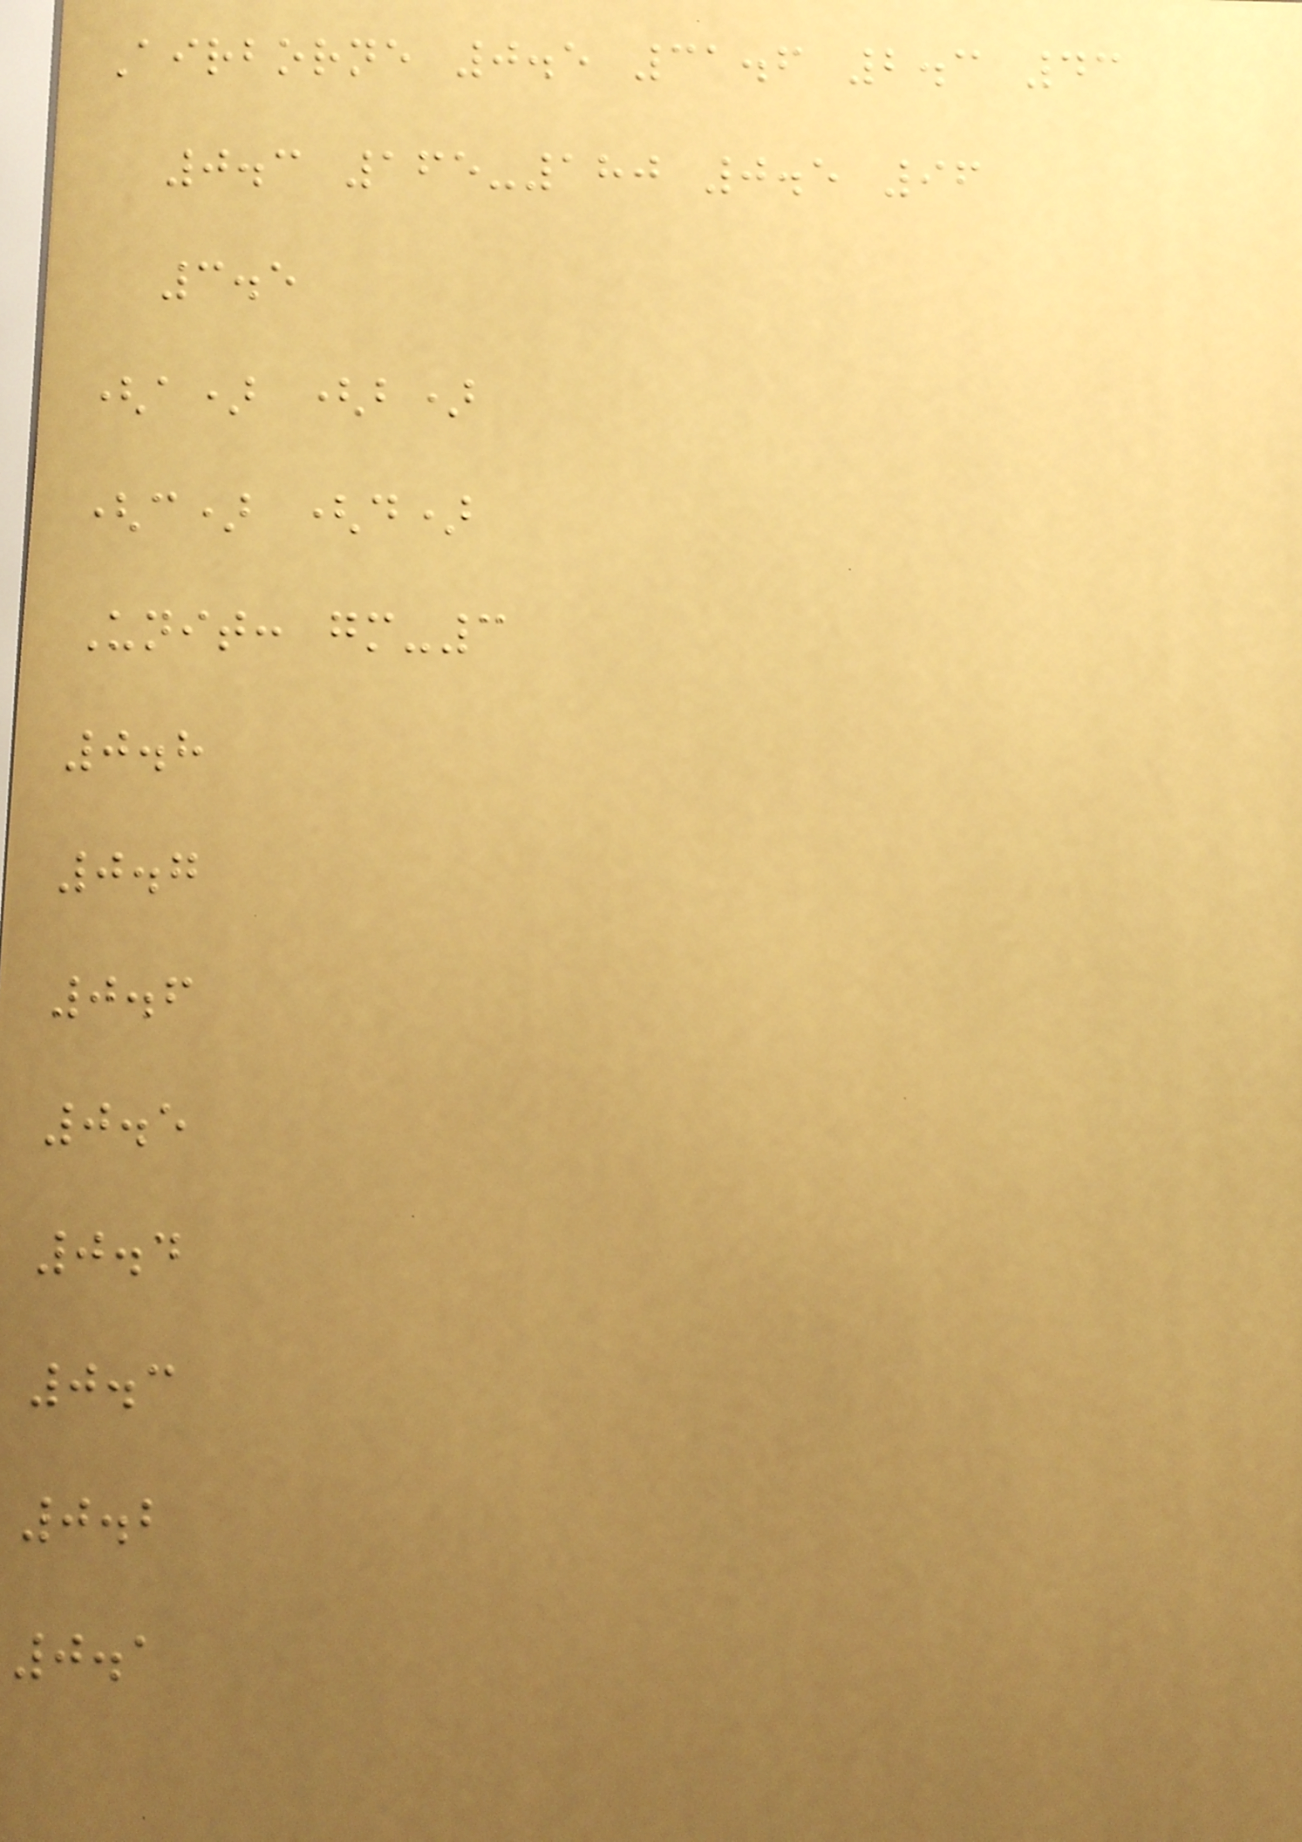Airborne 0.5 31.6 2.3 43
0.3 165-180 0.5 96
3.5
(a) (b)
(c) (d)
Unit: gm-3
0.8
0.7
0.6
0.5
0.4
0.3
0.2
0.1
